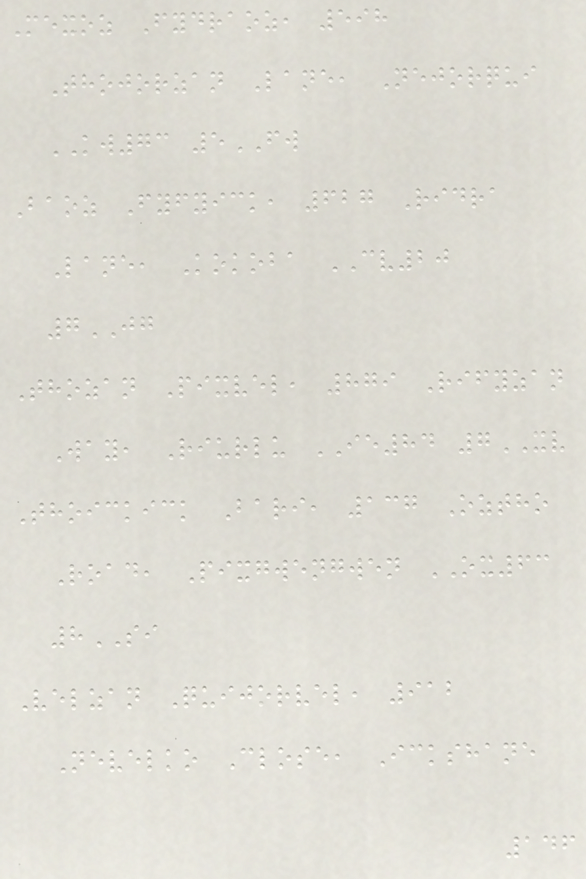Mexoz Fydraoz, 598
Thojorzan Lane, Nejorqui
KW73 5FW
Baoz Fyfyick, 627 Ridra
Lane, Kokoba CV20
7JG
Thozan Pixvel, 879 Rifyzan
Way, Riurlu IE84 7XV
Thoickick Bari, 137 Oztho
Road, Pixgwengwen OX63
8SI
Velzan Quijorvel, 912
Nevelko Close, Ickshane
146
